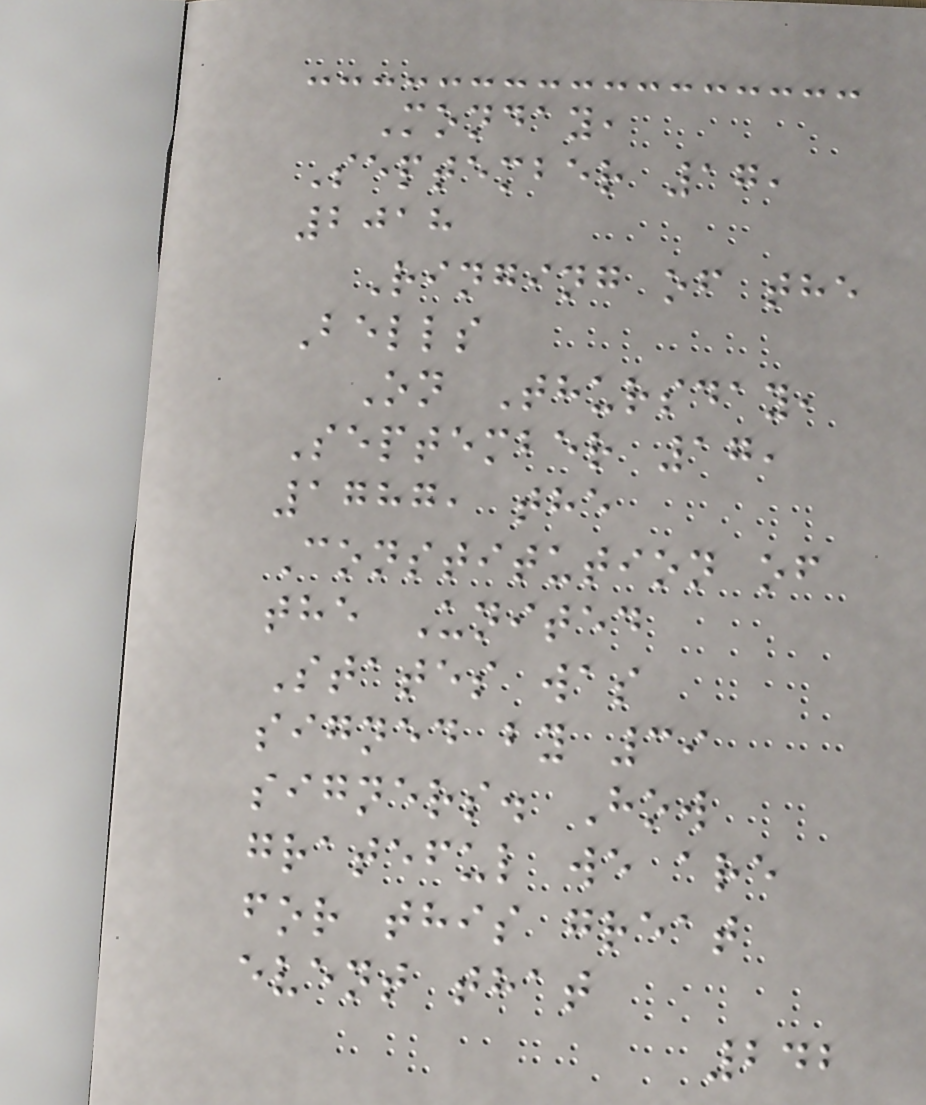Monday,
September 17,
2018
Ringing of the
Bells
On Thursday,
September 17,
1787, the
Constitution of
the United
States was
signed by 39
signers. How
grateful we are
for this great
event that
242
